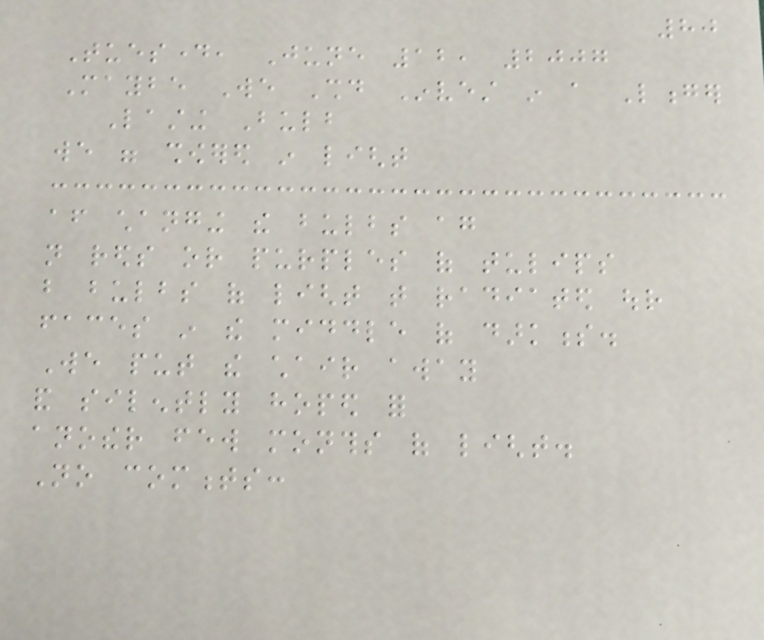80
Tuesday, June 12, 2007
Maybe We Should Invest in a Longer
Lasting Bulb
we were showered in light
after changing the bulbs again
not reds or purples of tulips
but bulbs of light that radiated our
faces in the middle of darkness.
We put the chair away
and silently hoped for
another few months of light.
No comments:
